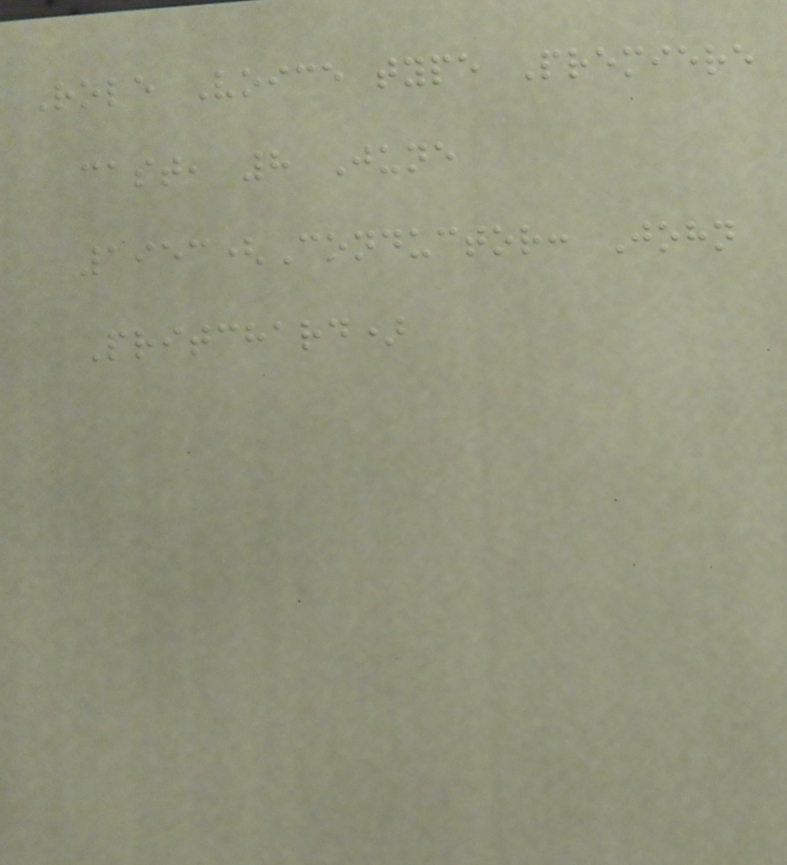Role Voice type Premiere
cast, 8 June
1953(Conductor: John
Pritchard)
